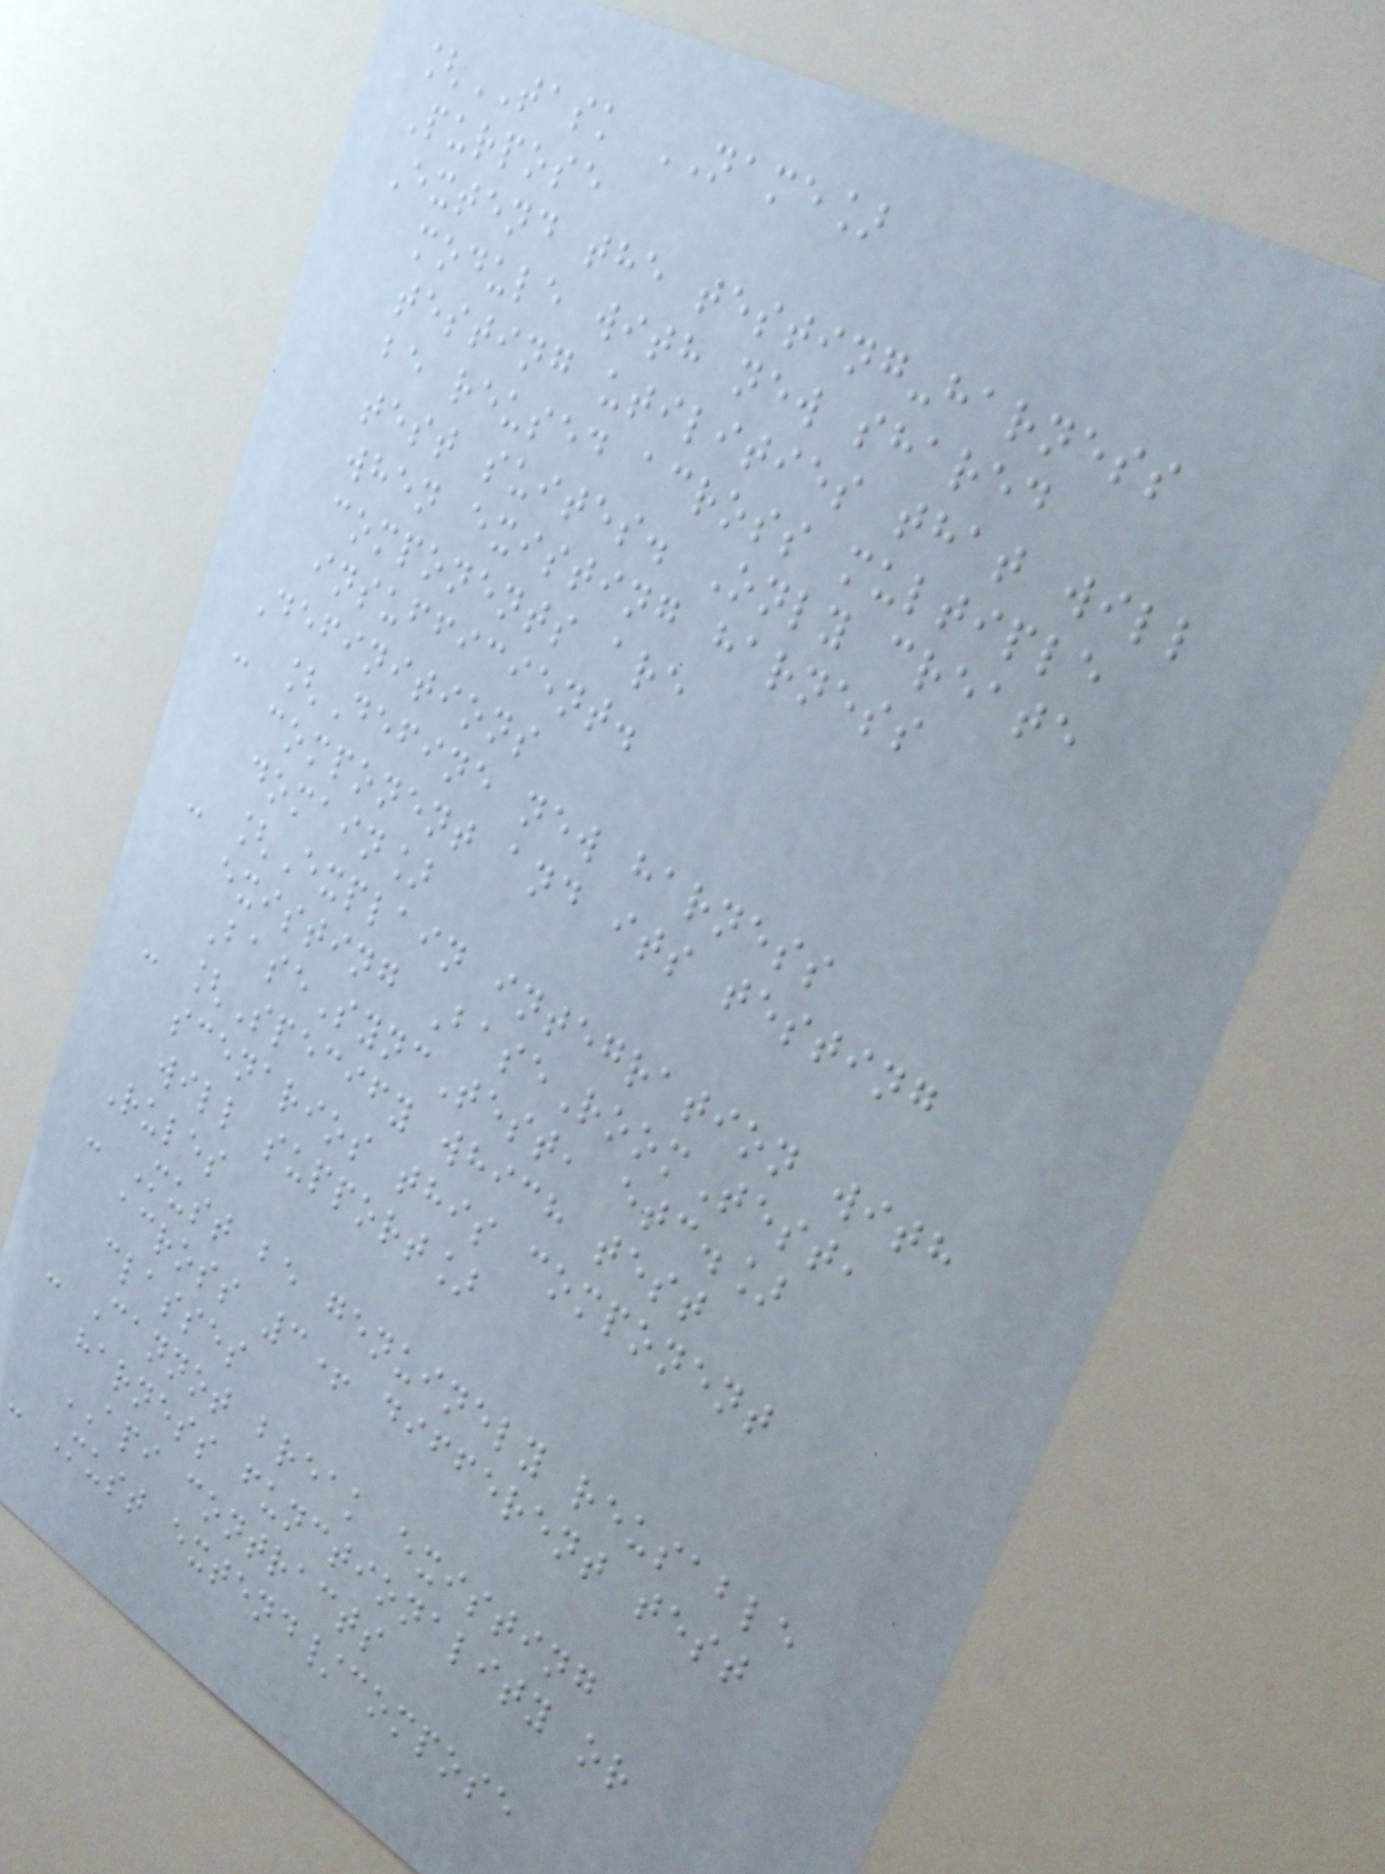[TASK NAME]
Purpose
Extend the testing-harness
module with new shared
testing utilities that will
be reused across multiple
test suites. Only create
when existing harness
components are
insufficient.
Definitions
- [Define new harness
component and its testing
domain]
- [Explain integration with
existing BaseRoomTest,
BaseSyncTest, etc.]
- [Specify which test
scenarios this component
will support]
Rules
- Must be genuinely reusable
across 3+ different test
classes
- Cannot break existing
harness functionality or
API contracts
- Must extend/compose
